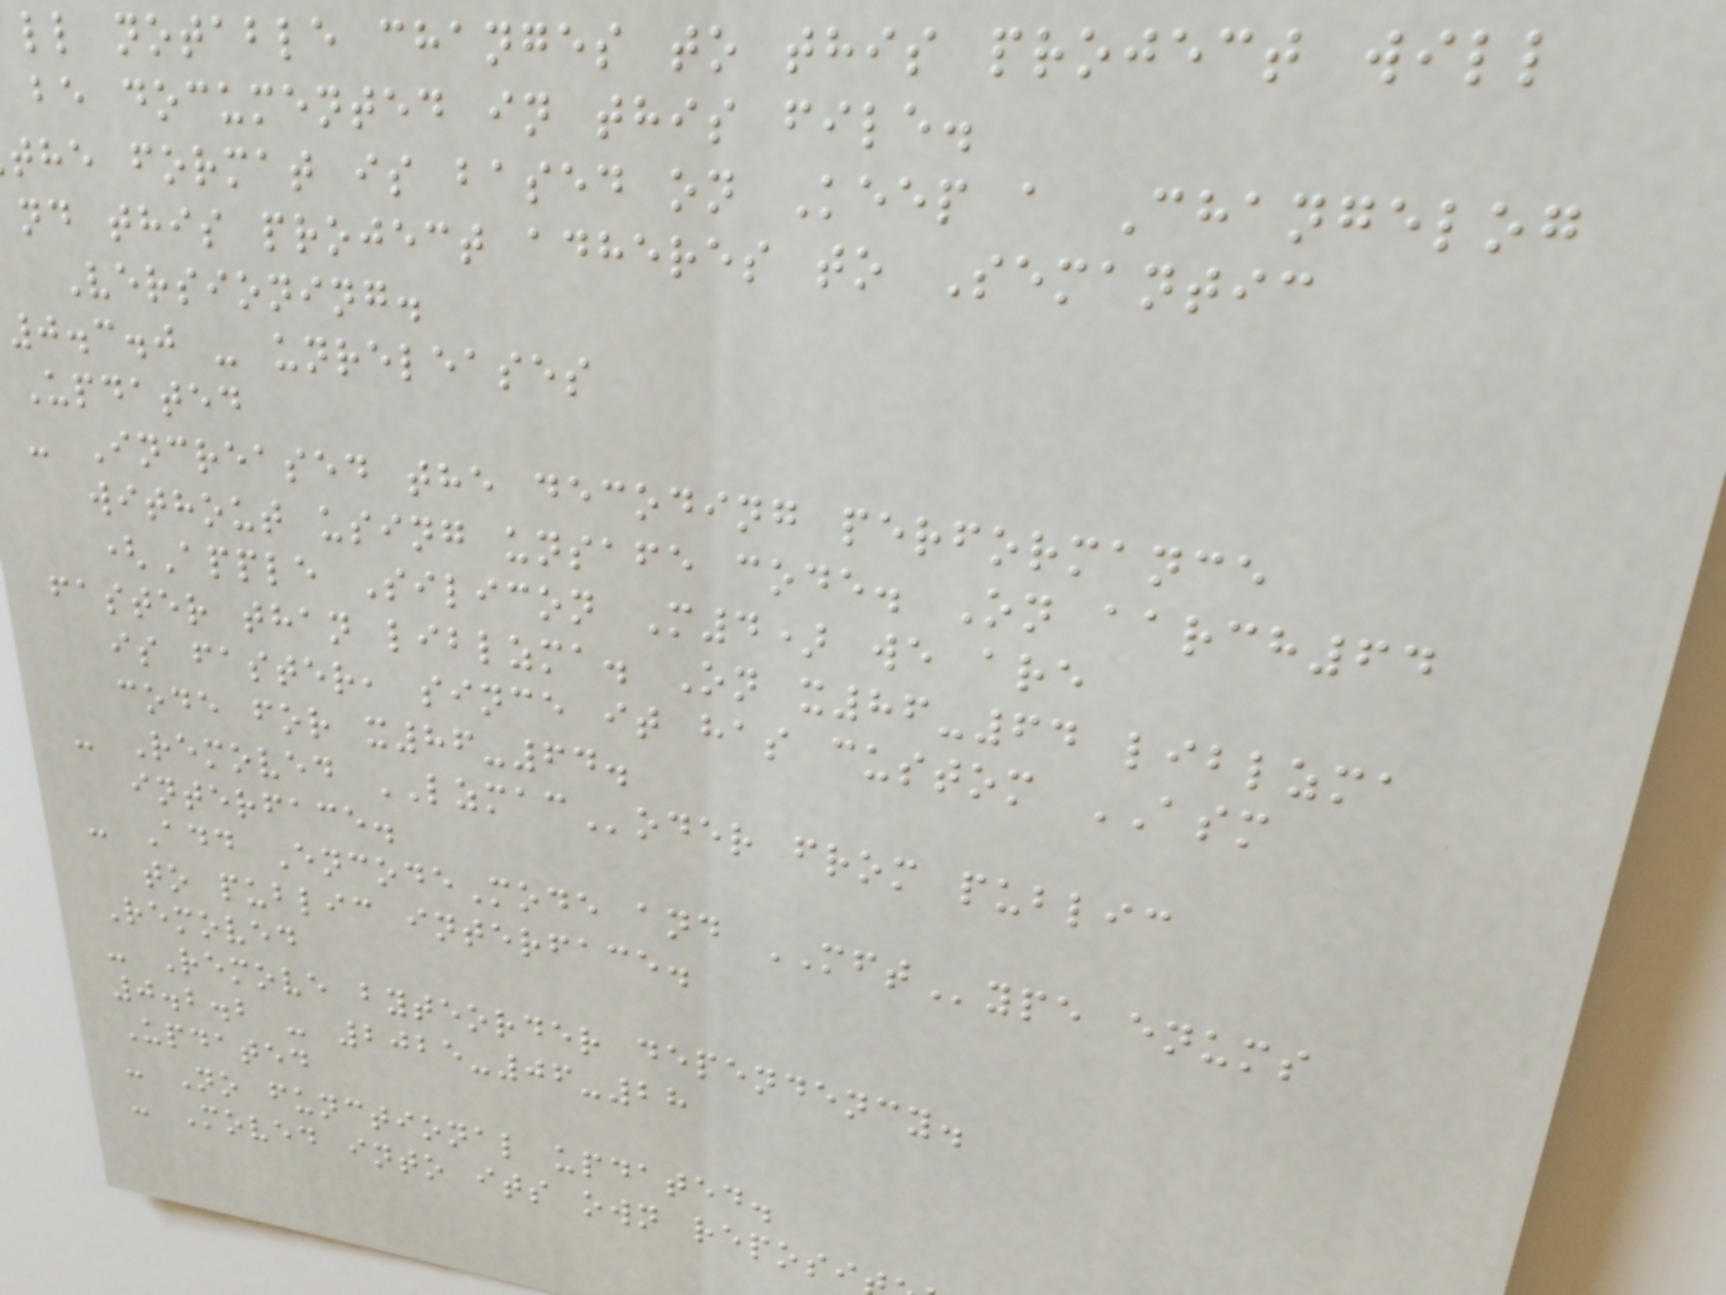ll notable changes to this project will
be documented in this file.
the format is based on Keep a Changelog
nd this project adheres to Semantic
Versioning.
0.3.0 - unreleases
Updated
- Increased the decoding performance
without using unsafe code. On aarch64
(Apple Silicon M4) we are
faster than liblzma. On x86-64 liblzma
is faster, since it has custom ASM
code for x86-64.
- Removed LZMACoder from public
interface.
- Add EncodeMode and MFType enums
to public interface.
Removed
- Remove byteorder dependency.
0.2.2 - 2025-06-28
Updated
- No functional updated.
- Moved into its own reposi
